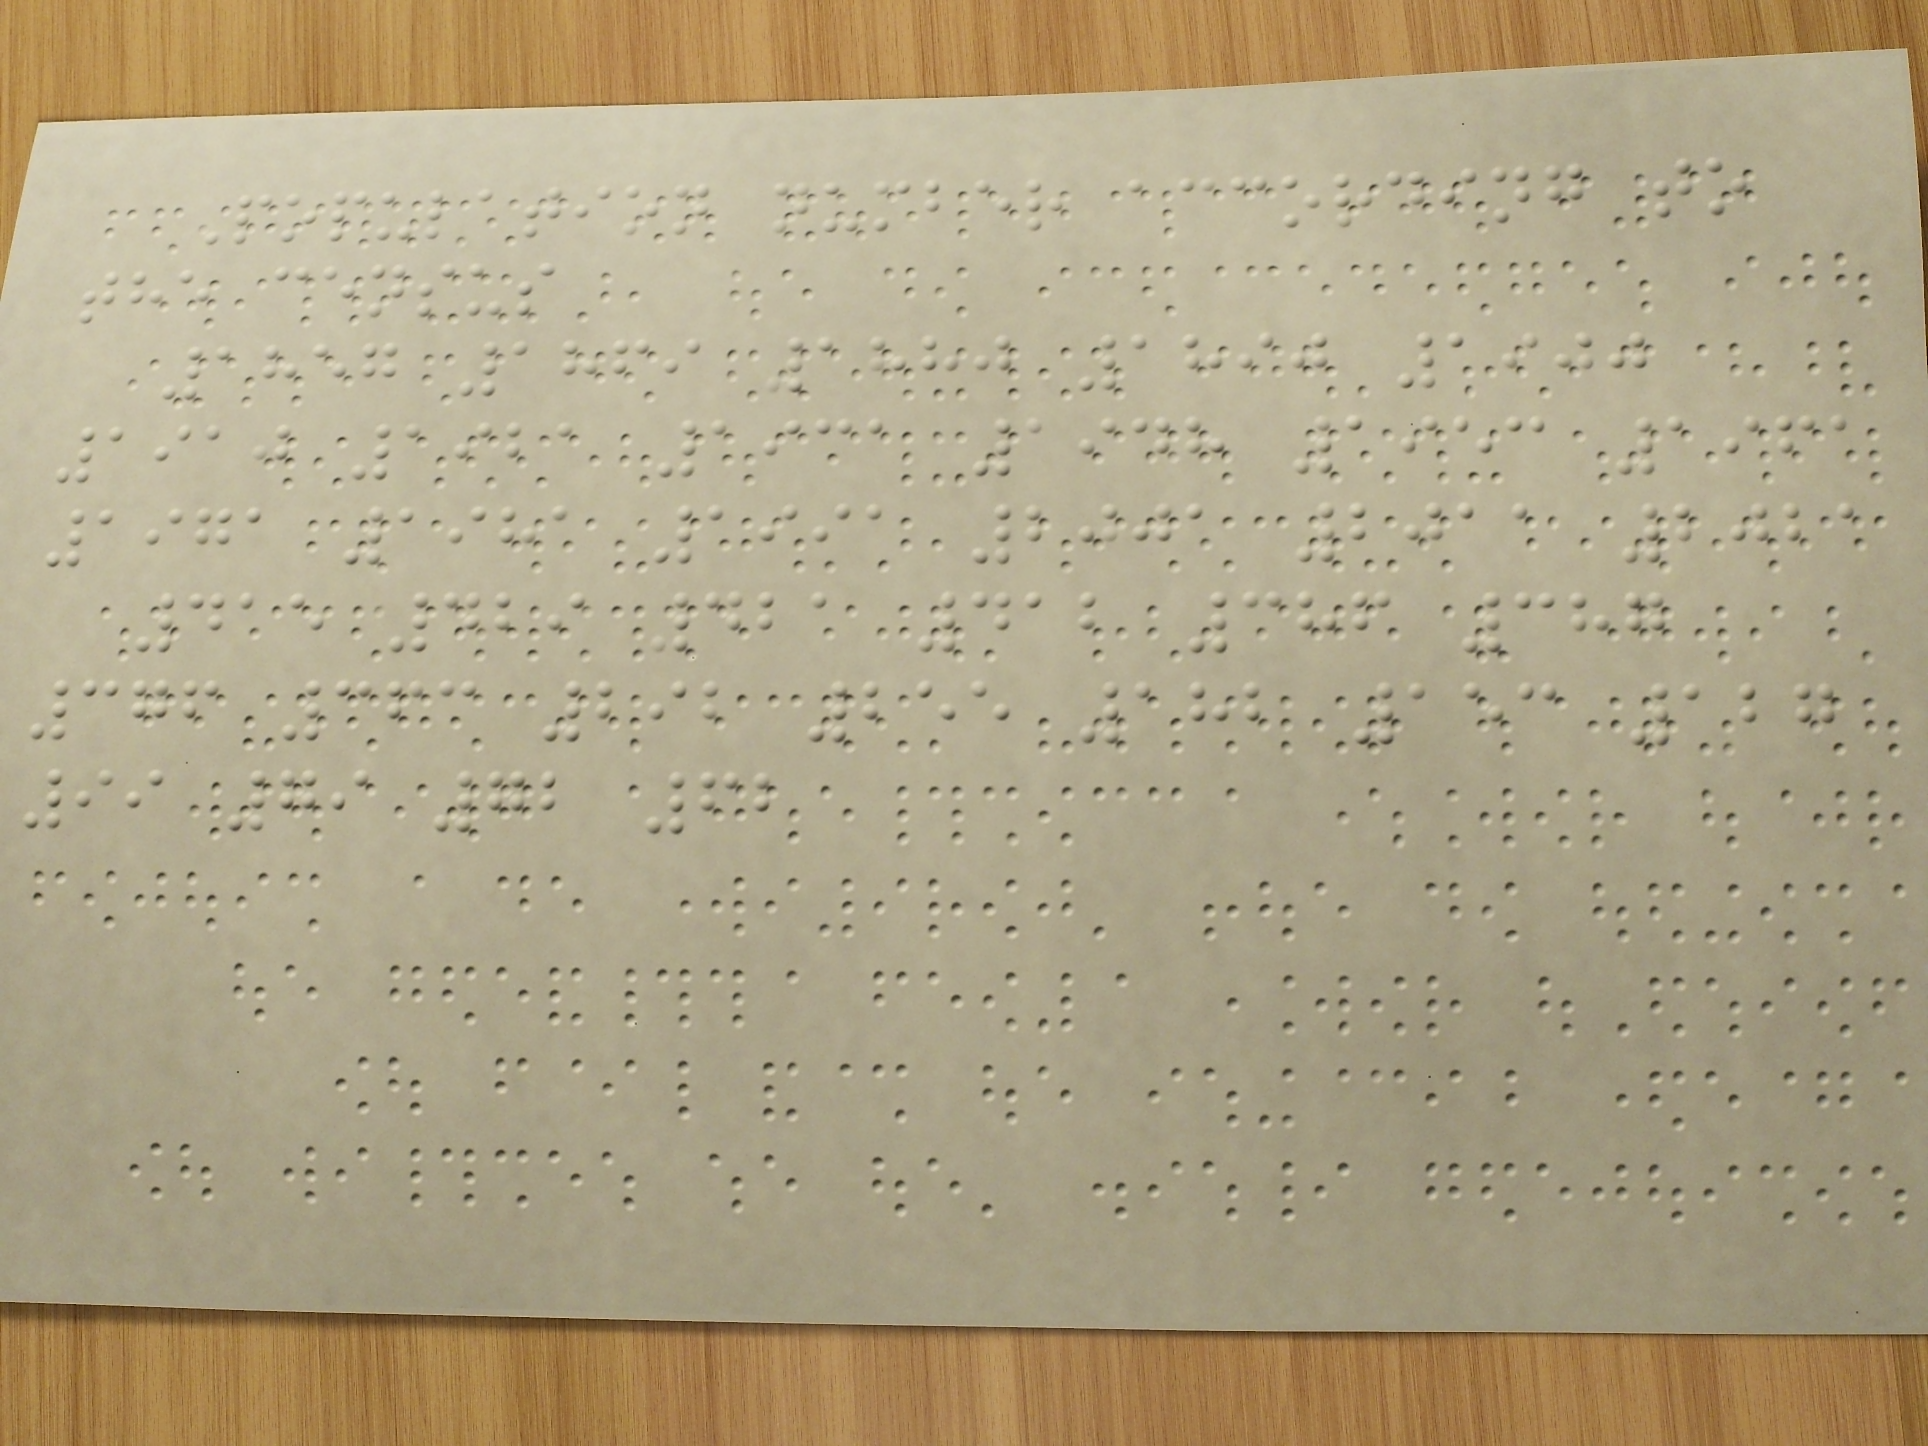Population number according to
the census
1857 1869 1880 1890 1900
1910 1921 1931 1948 1953 1961
1971 1981 1991 2001 2011 2021
415 429 421 412 386 387
376 363 292 255 182 153 127
99 79 72 62
